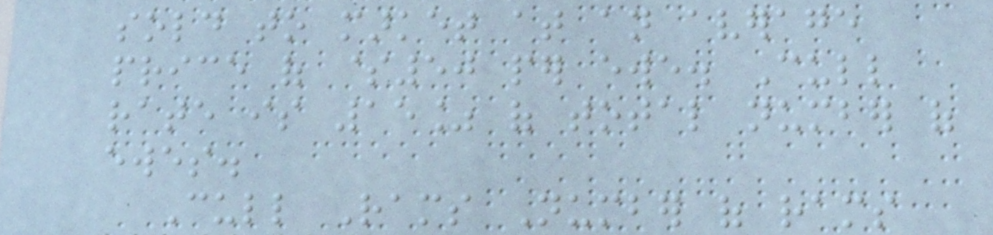sold to market at an average
price of $50 per ewe. Cull
rate is 15% of total number of
ewes.
Cull Rams Number of rams
